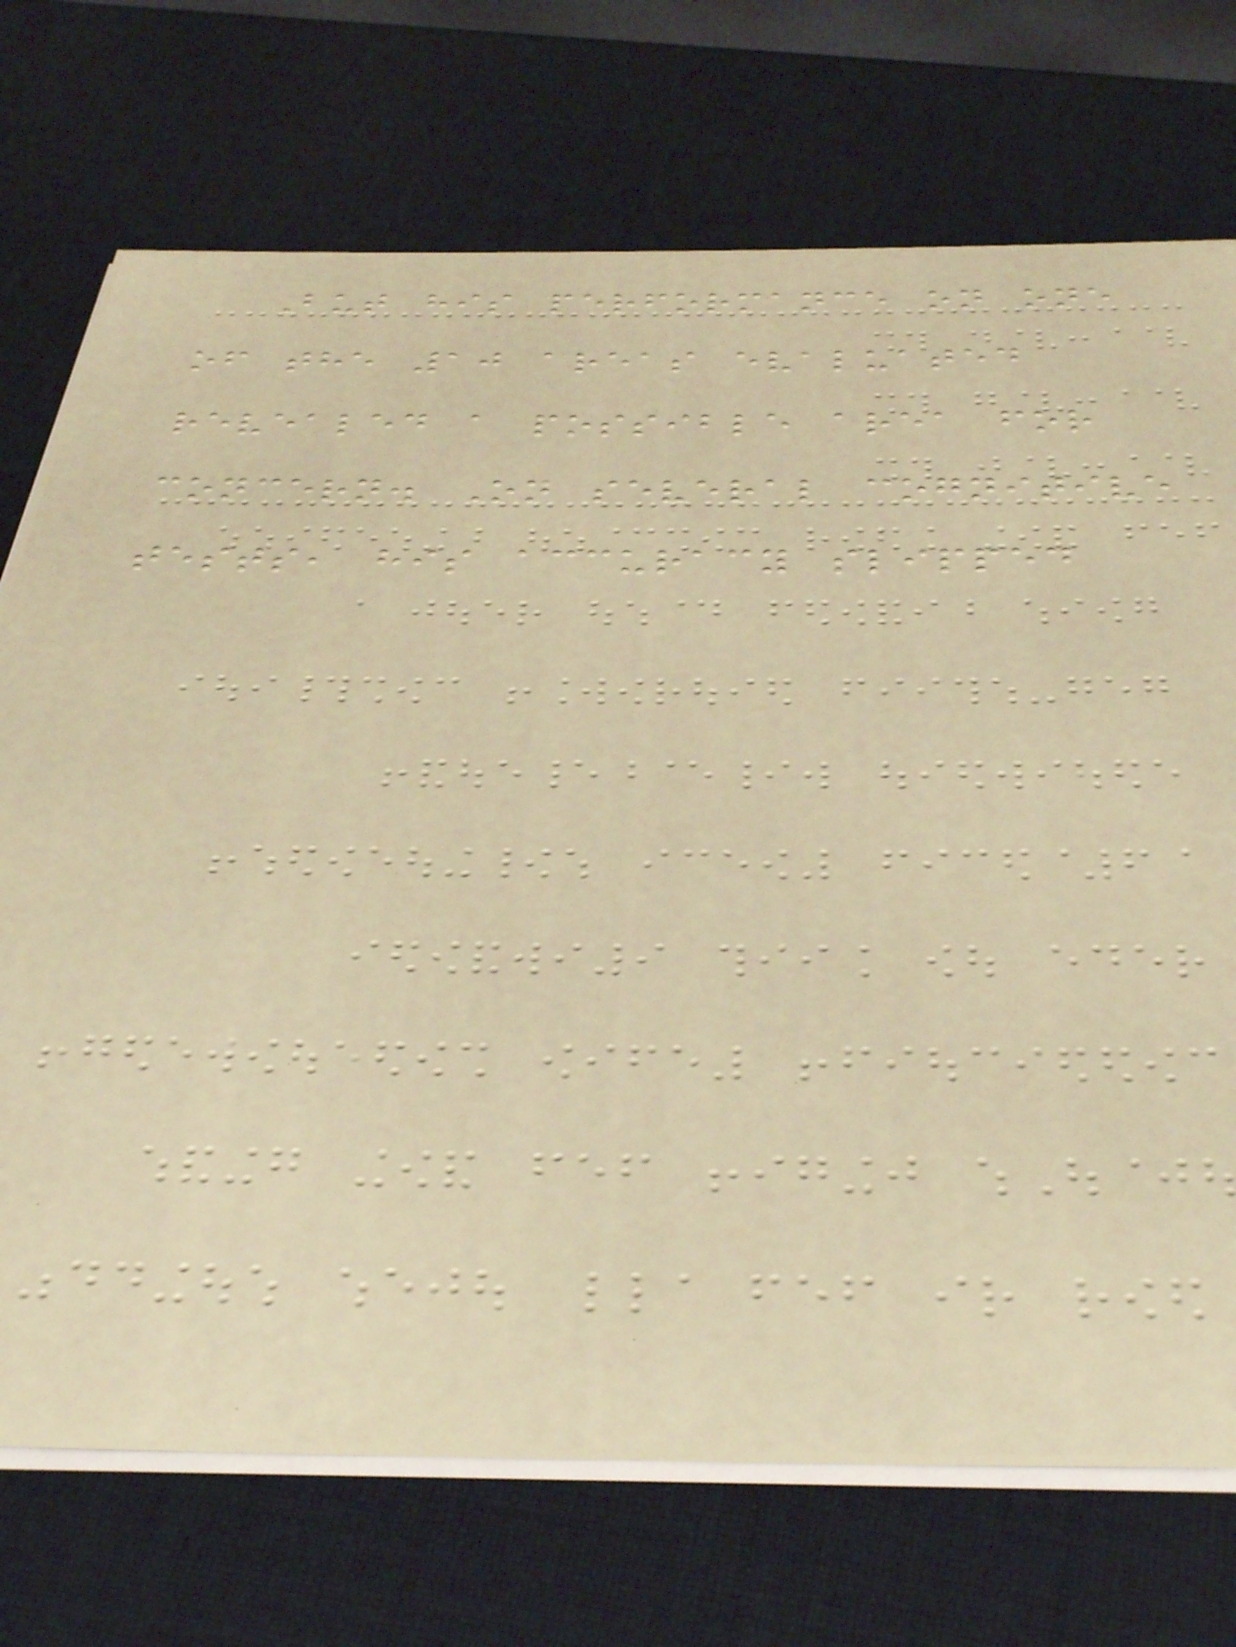But his performance on one
of the 10 areas evaluated
revealed a possible area for
concern. On several cognitive
tests, his accuracy slipped
